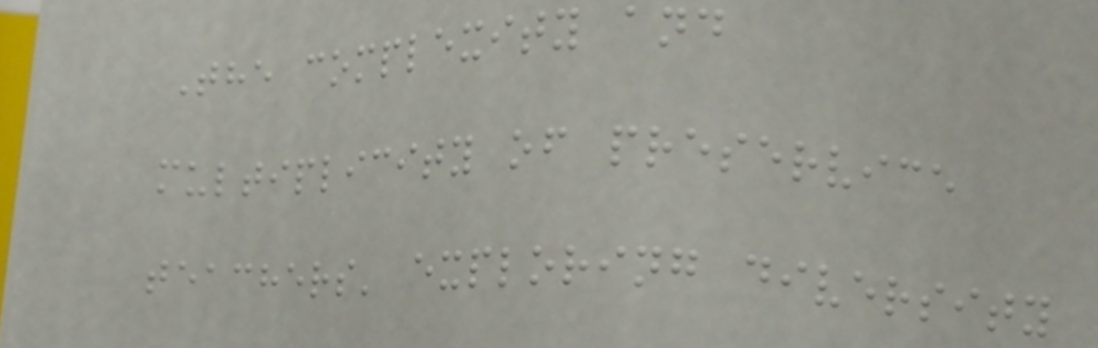The complexity and
multiplicity of preservice
teachers' exploring diversity
